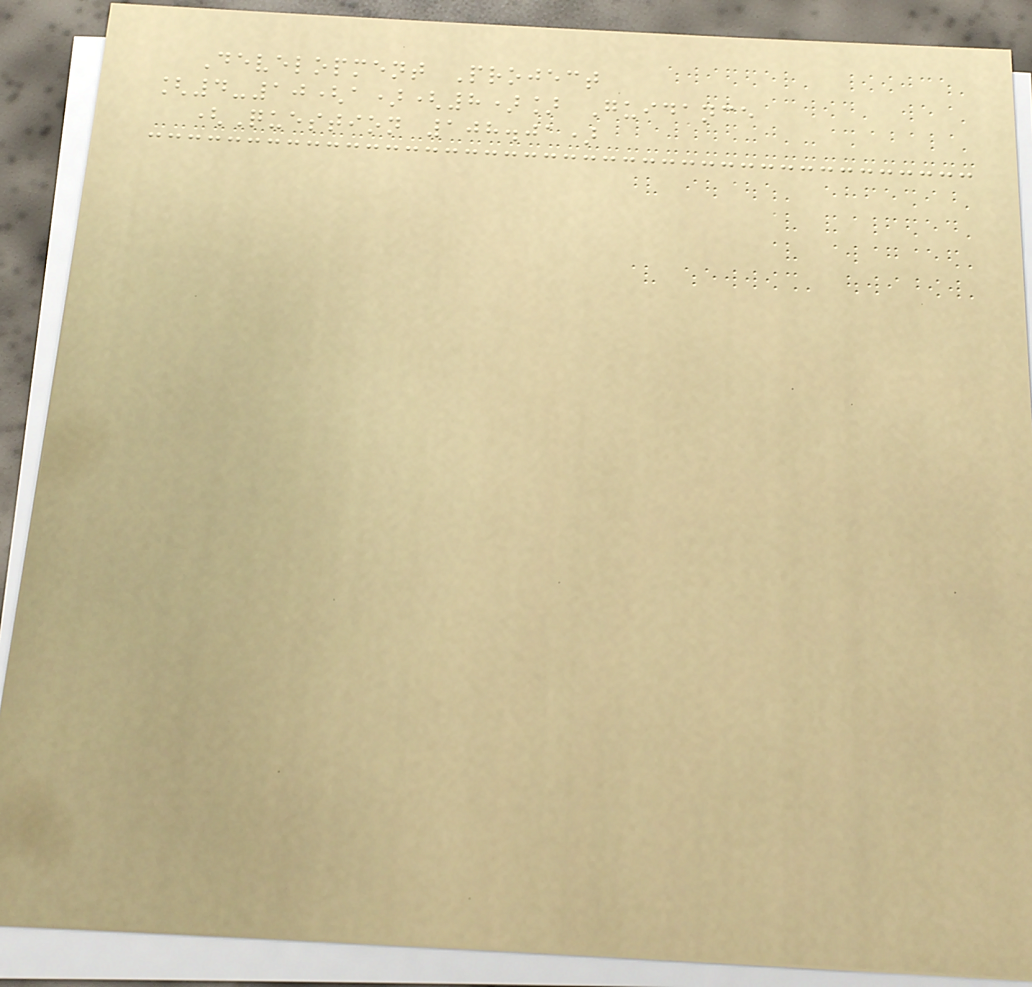Development Project
[4-10(a)(8)] Guidance
(Question 108.01)
